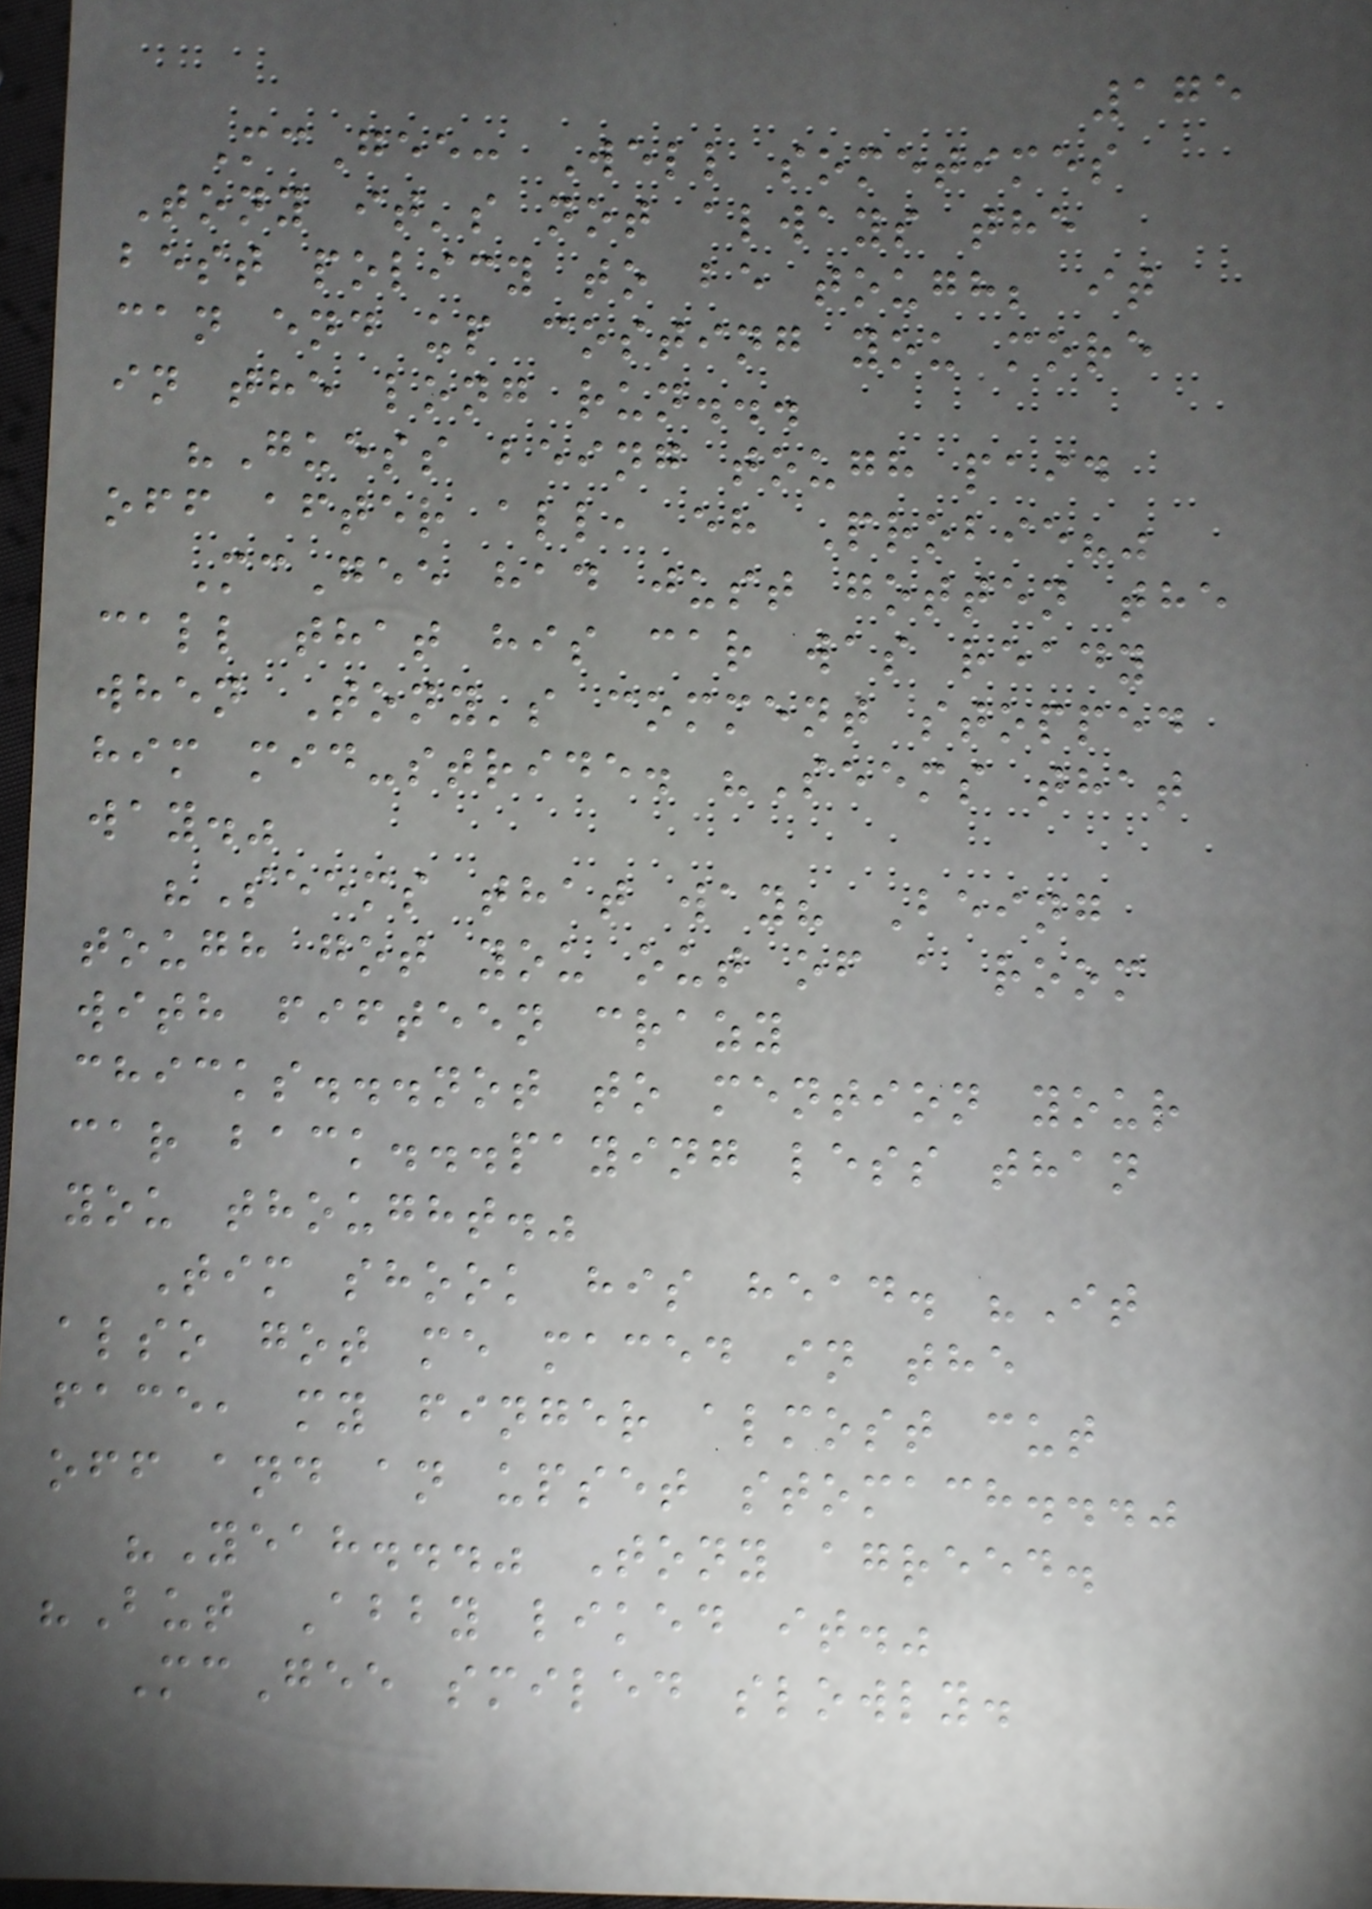175
McGee: Well sometimes
Tony it's not always the
best policy to be tough; it
can end up costing you more
in the long run...
"Guess being tough paid
off after all, eh Probie?"
McGee had just gotten the
call that his car was ready
when Tony's comment stopped
him mid-stride. "Seems that
way."
"Seems that way? Being
tough got you out of a room
with fifteen crazy
chicks...not to mention your
car back...paying less than
you thought."
Tim shook his head. "It
also got me maced in the
face, my finger almost cut
off and an upset stomach..."
"Yeah..." Tony agreed.
"But Abby liked it."
McGee smiled slowly.
